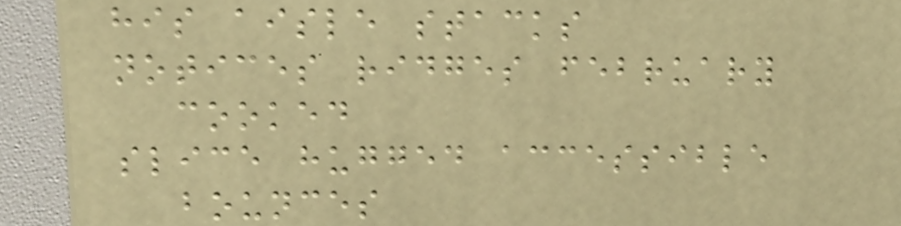his aisle stacks
notices ridges february
cooked
slice hugged accessible
bounces
